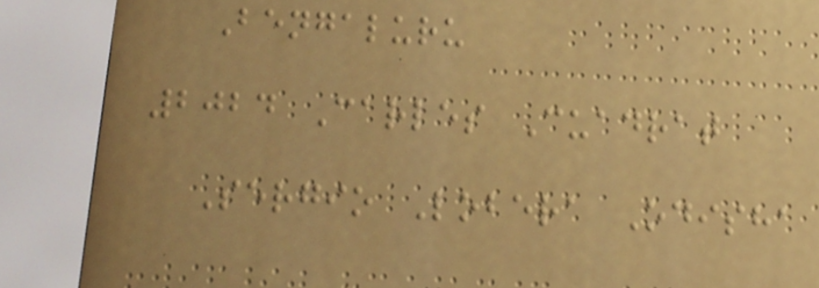Bengaluru
2024 Carles Cuadrat
Sergio Lobera Odisha
